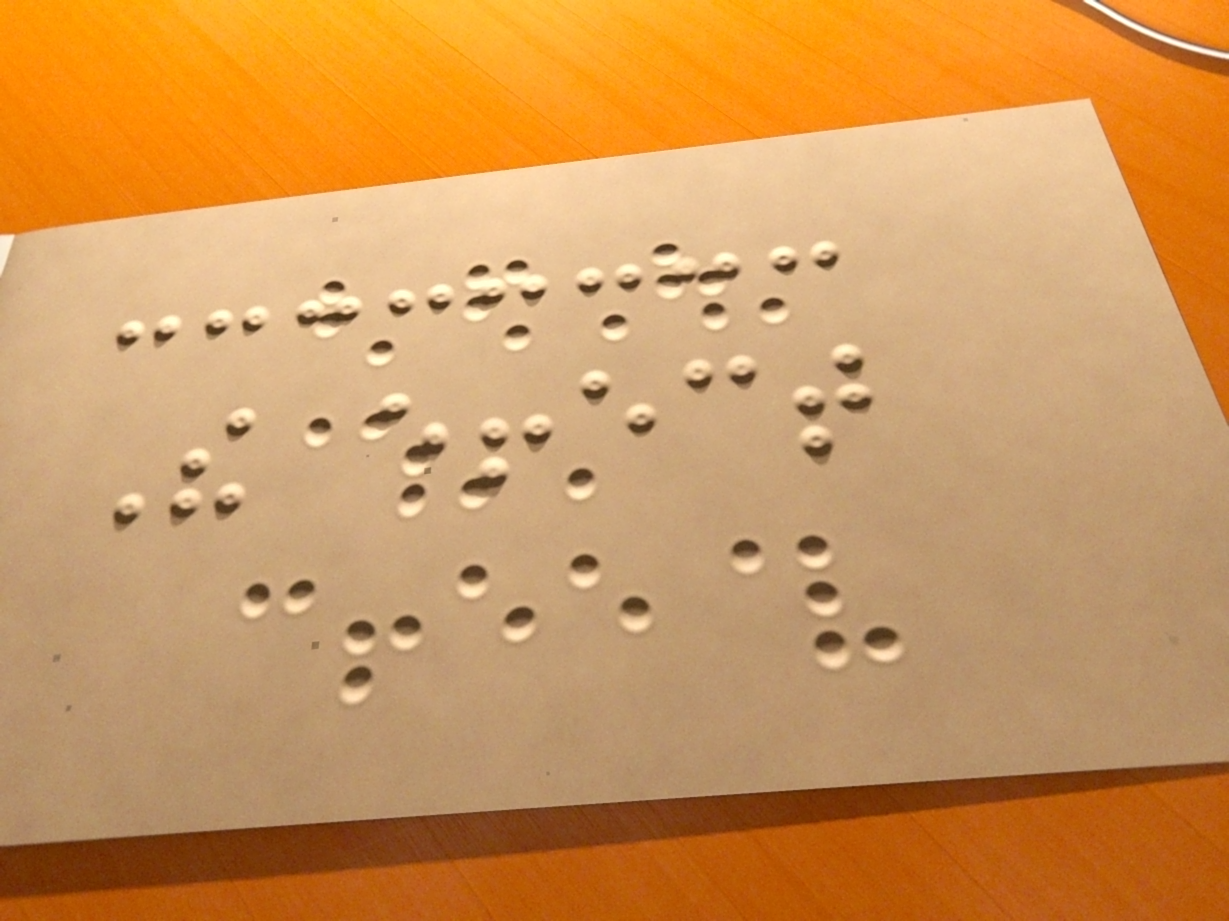The effect
